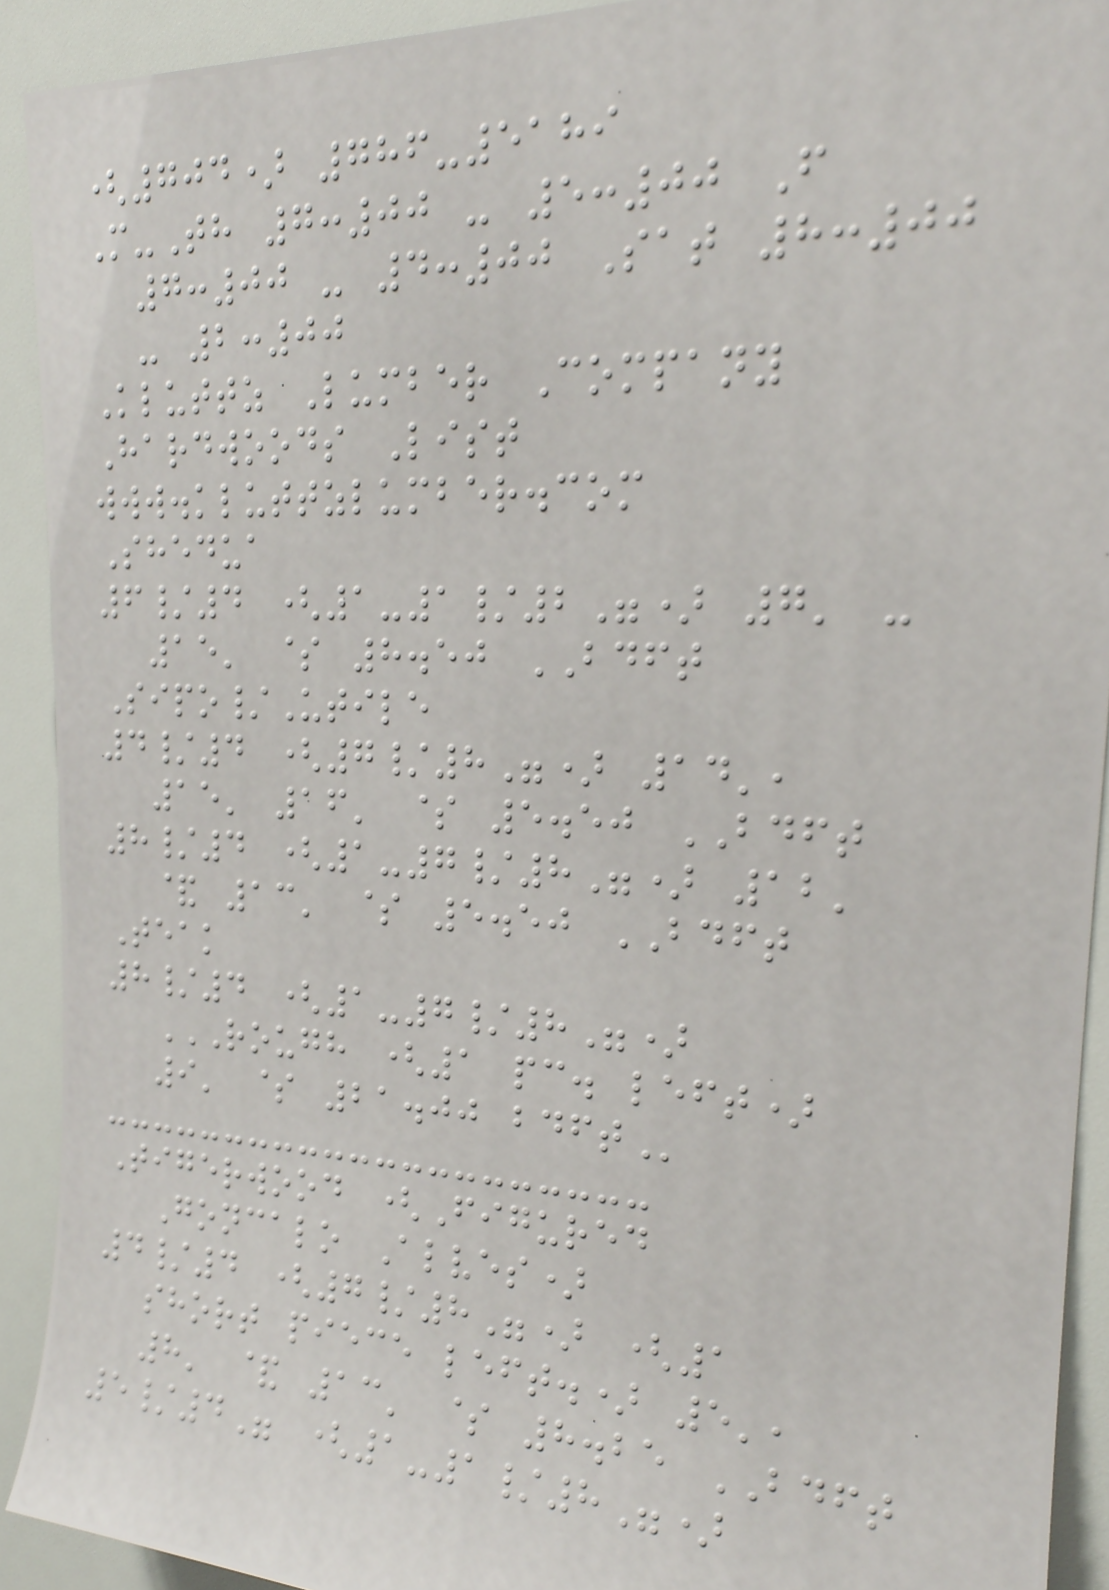(704) 786-5189
M-Th 7:00 - 5:00 F
7:00 - 4:00 Sat 8:00
- 2:00
Kluttz Lumber Company
Hardwoods List
www.kluttzlumber.com
Shedua
6/4 (1-1/2") 7' -
15' $ 8.50 BDFT
Sipo/Utile
4/4 (7/8") 14',
15' 16' $ 5.50 BDFT
8/4 (1-7/8") 12'
& 13' $ 5.50 BDFT
Teak
8/4 (1-7/8")
ROUGH (1 PC. LEFT)
9' $ 21.00 BDFT
Tigerwood (Figured
Goncalo Alves)
4/4 (7/8") (1
short piece left.) 5',
8' & 13' $ 8.25 BDFT
5/4" (1-1/8")
